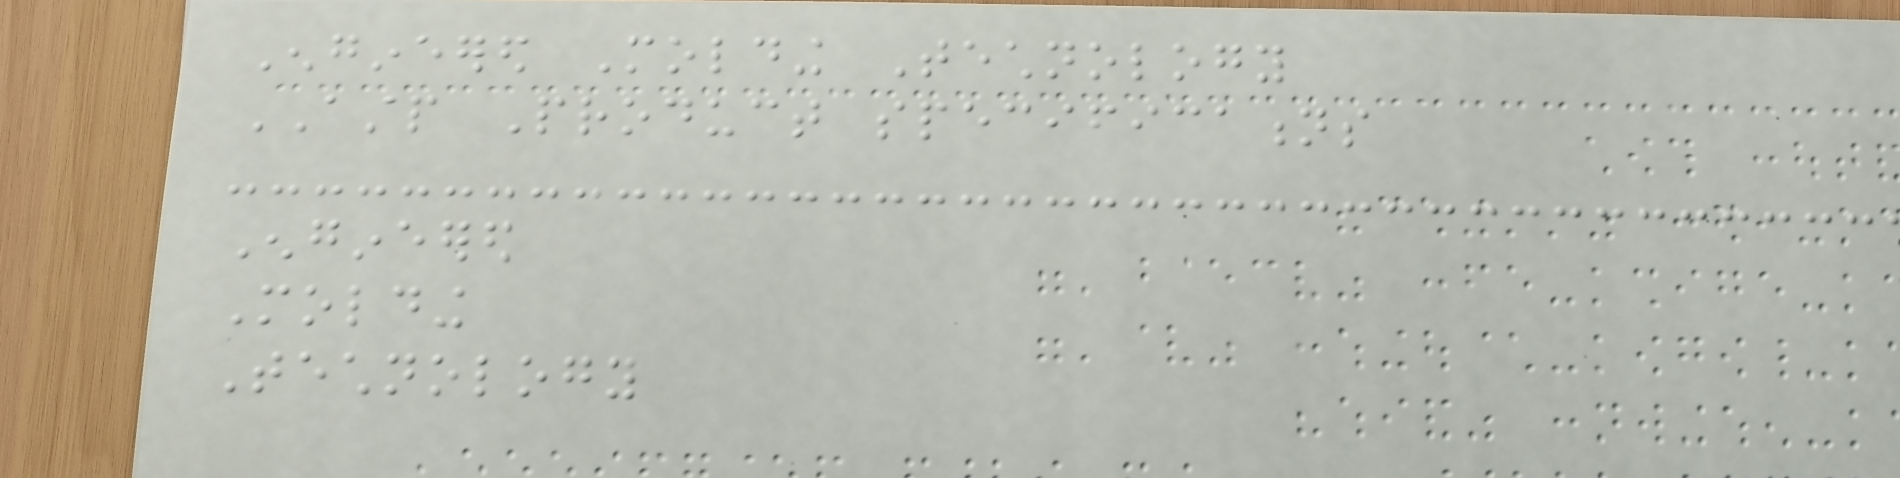Engineered Molding Technology
ASTP Product specifications
Engineered
Molding
Technology
